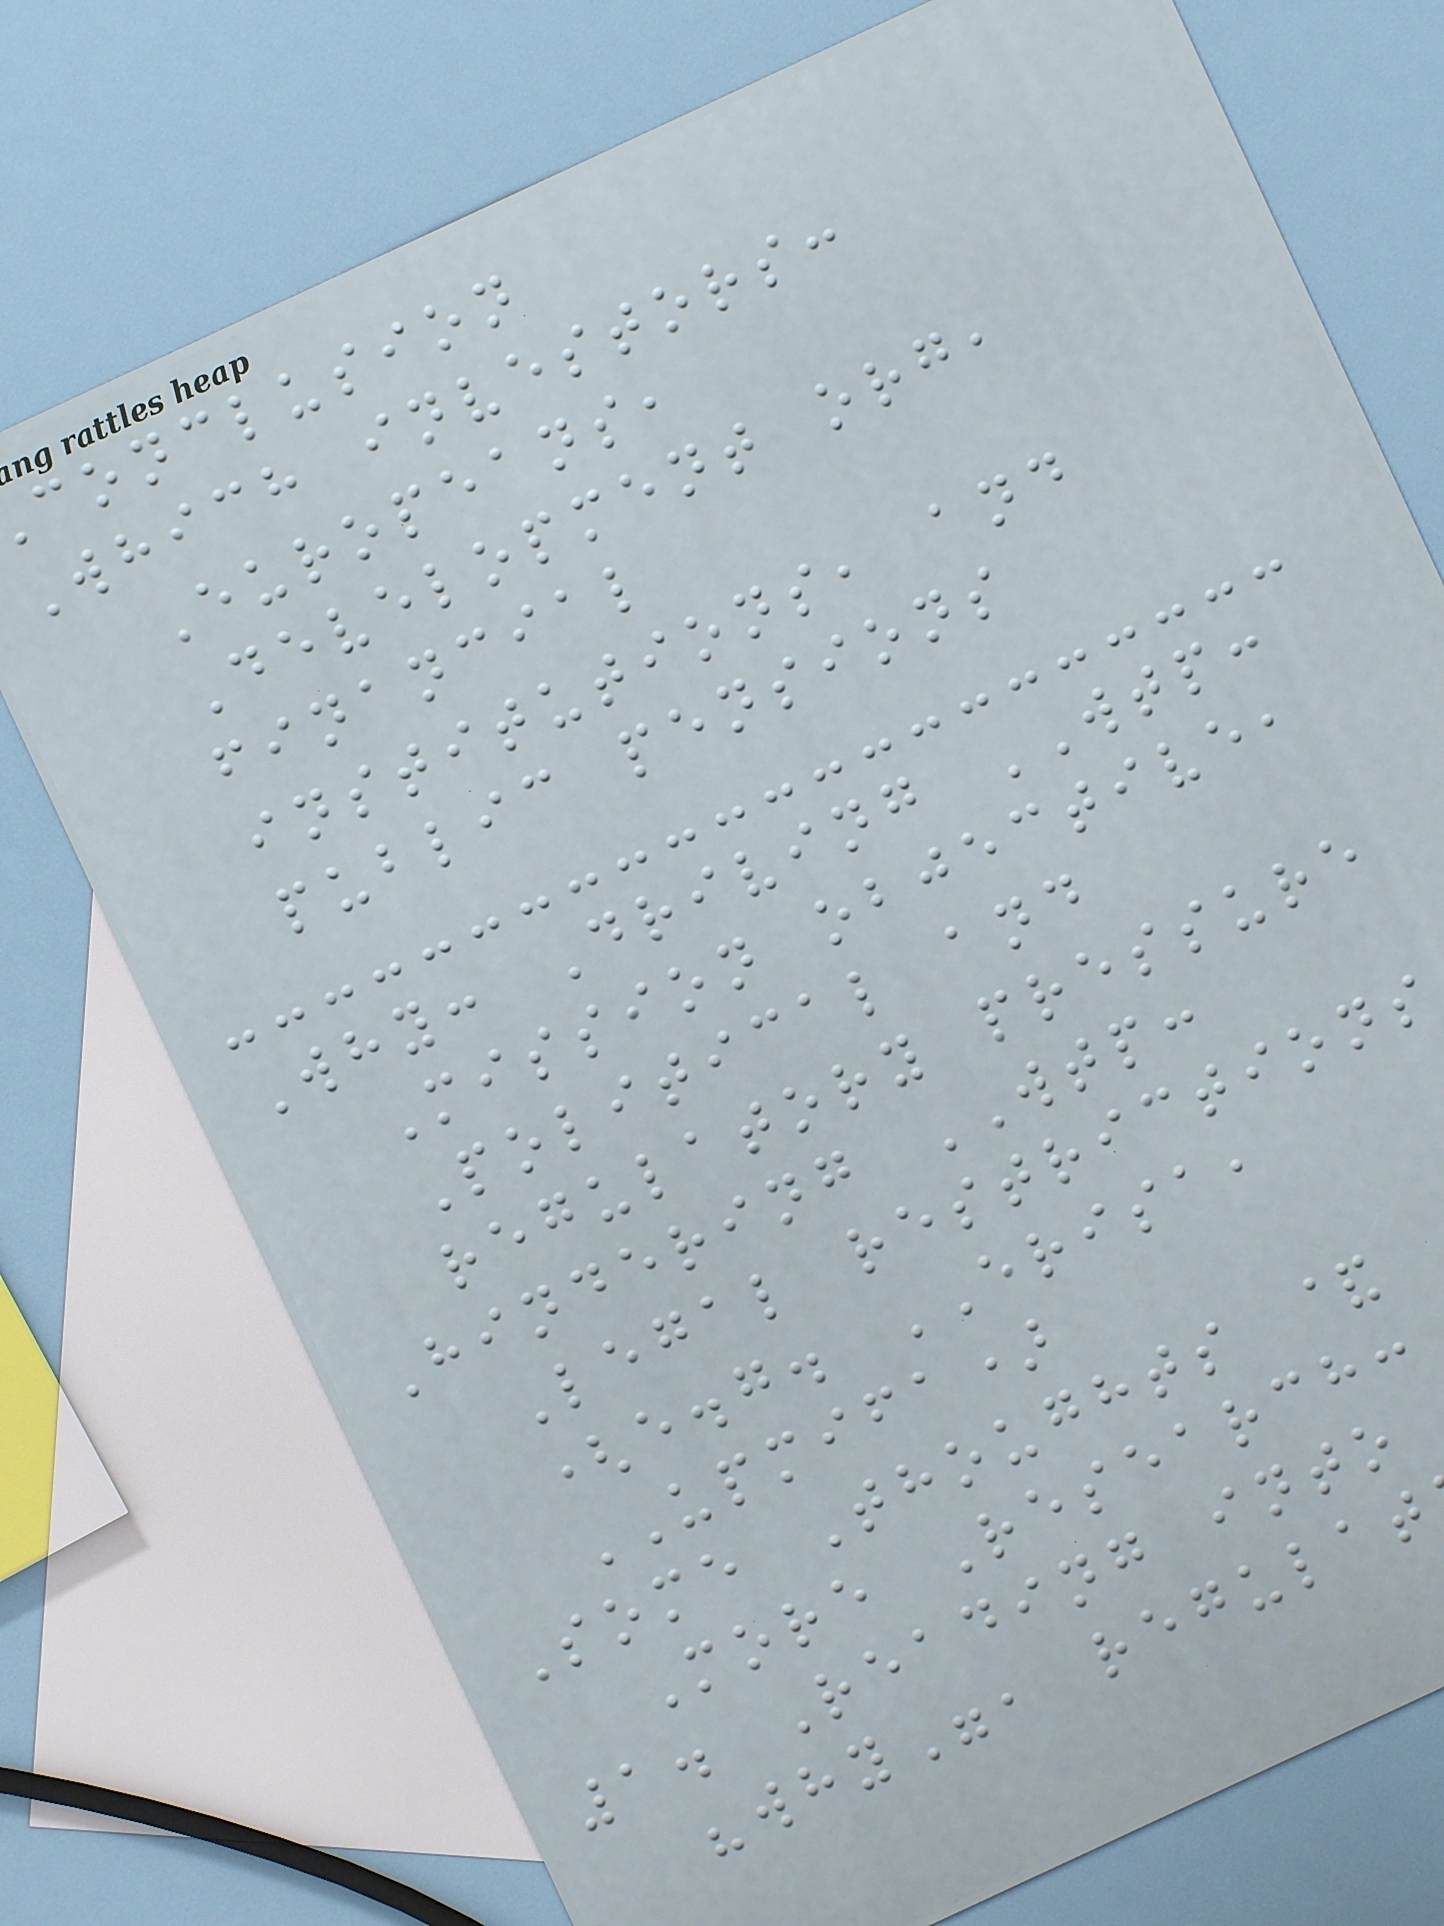conclusion
Which investors:
Europeans,
Development org,
financial
institutions, and
public pensions
Why: Driving WTP:
Mission objective,
Political and
regulatory pressure
Hindering WTP:
Legal restrictions
(e.g. ERISA,
UPMIFA)
Some Thoughts &
More Research:
1. Reading into
"why", regulat
